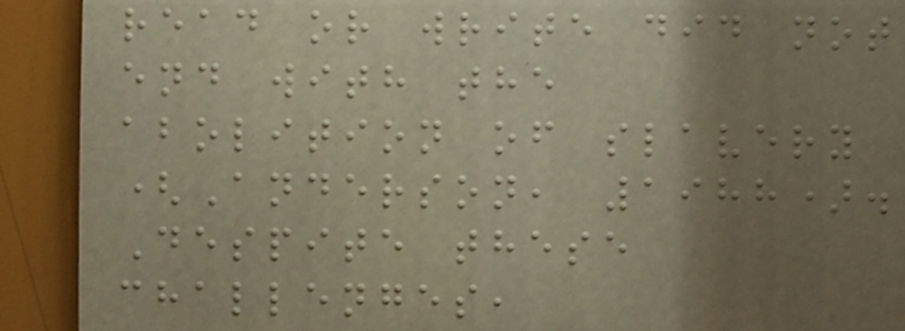read or write did not
end with the
abolition of slavery
(Anderson, 1988).
Despite these
challenges,
